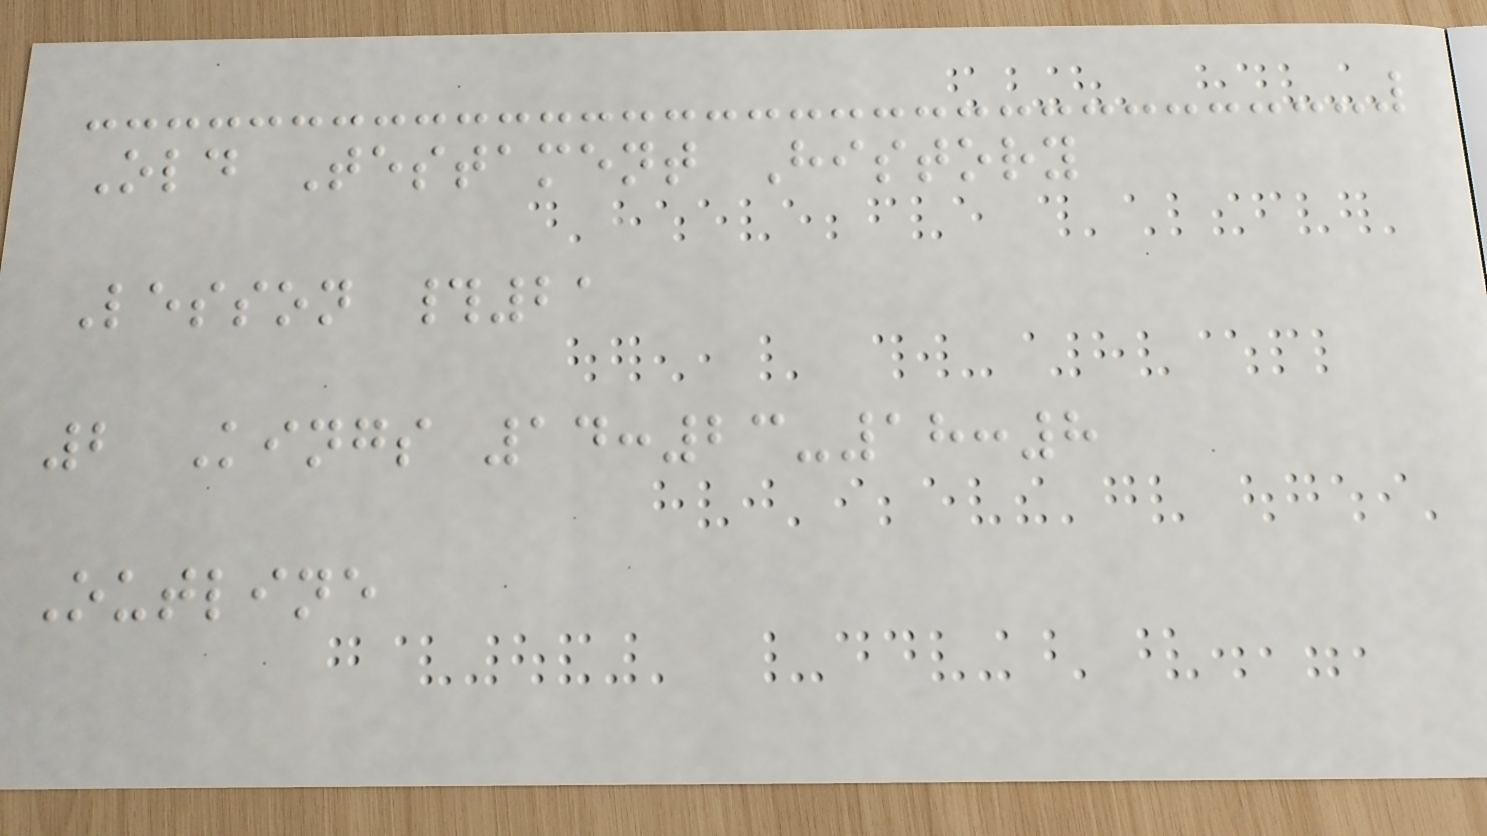Old Testament History
Lesson #21
2 Kings 14:23-18:8
Outline
